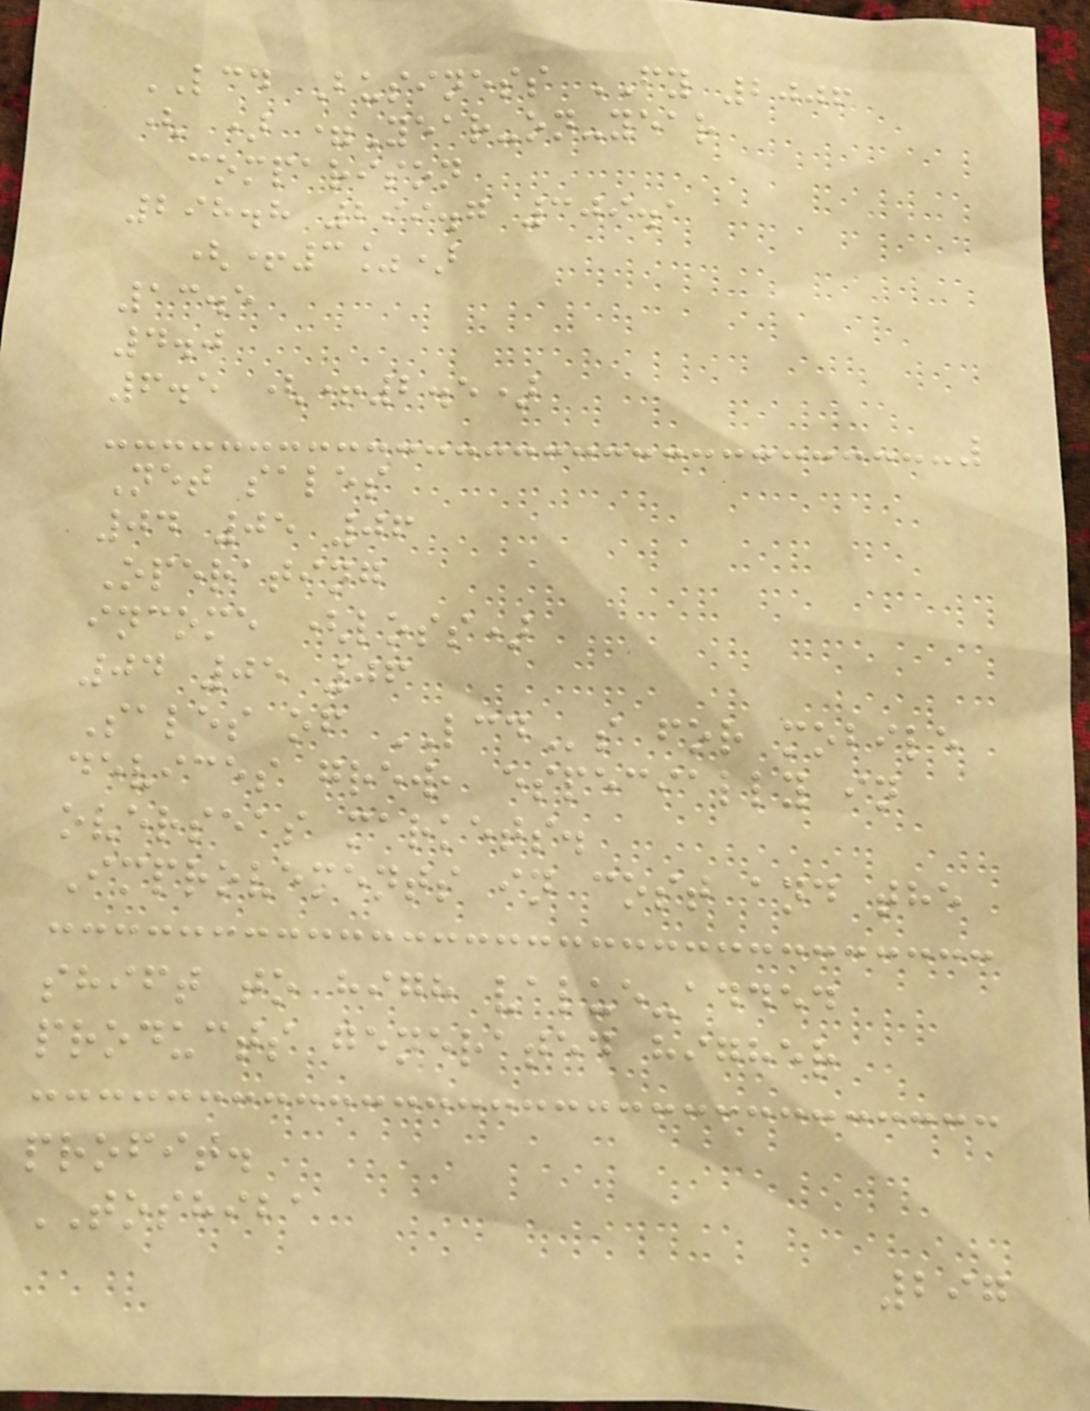LCD Business FY 2006
( ) =Year-on-year
comparison
298.8 299.7 309.1
(+3%)
13.5
4.0
6.5 (+2.5)
Net sales
04 05 06
Operating
income (loss)
04 05 06
Sales of LCDs for mobile
devices grew, especially in
overseas markets.
Improvements in cost and the
shift to high value-added
products generated higher
profit.
TOSHIBA
297
